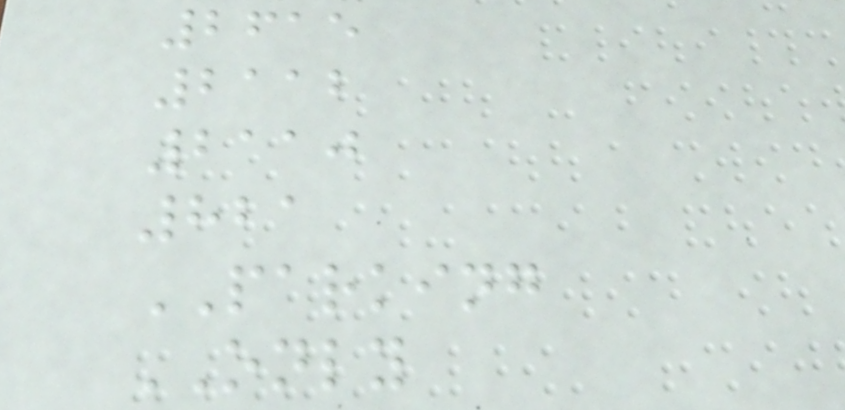2615
2112
2110
821
PARKING
ONLY
